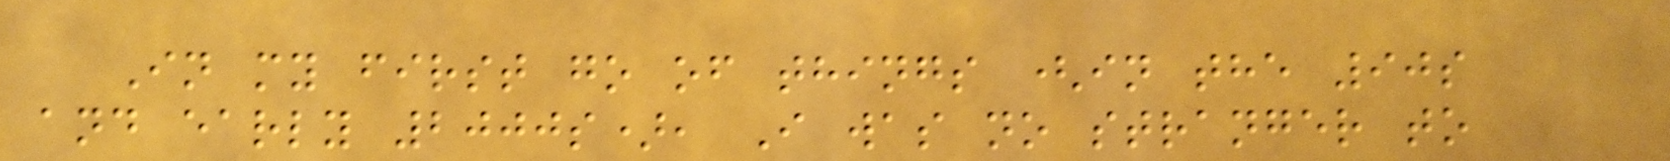In my first go of things (in the 90s
and early 2000s), I was no stranger to
